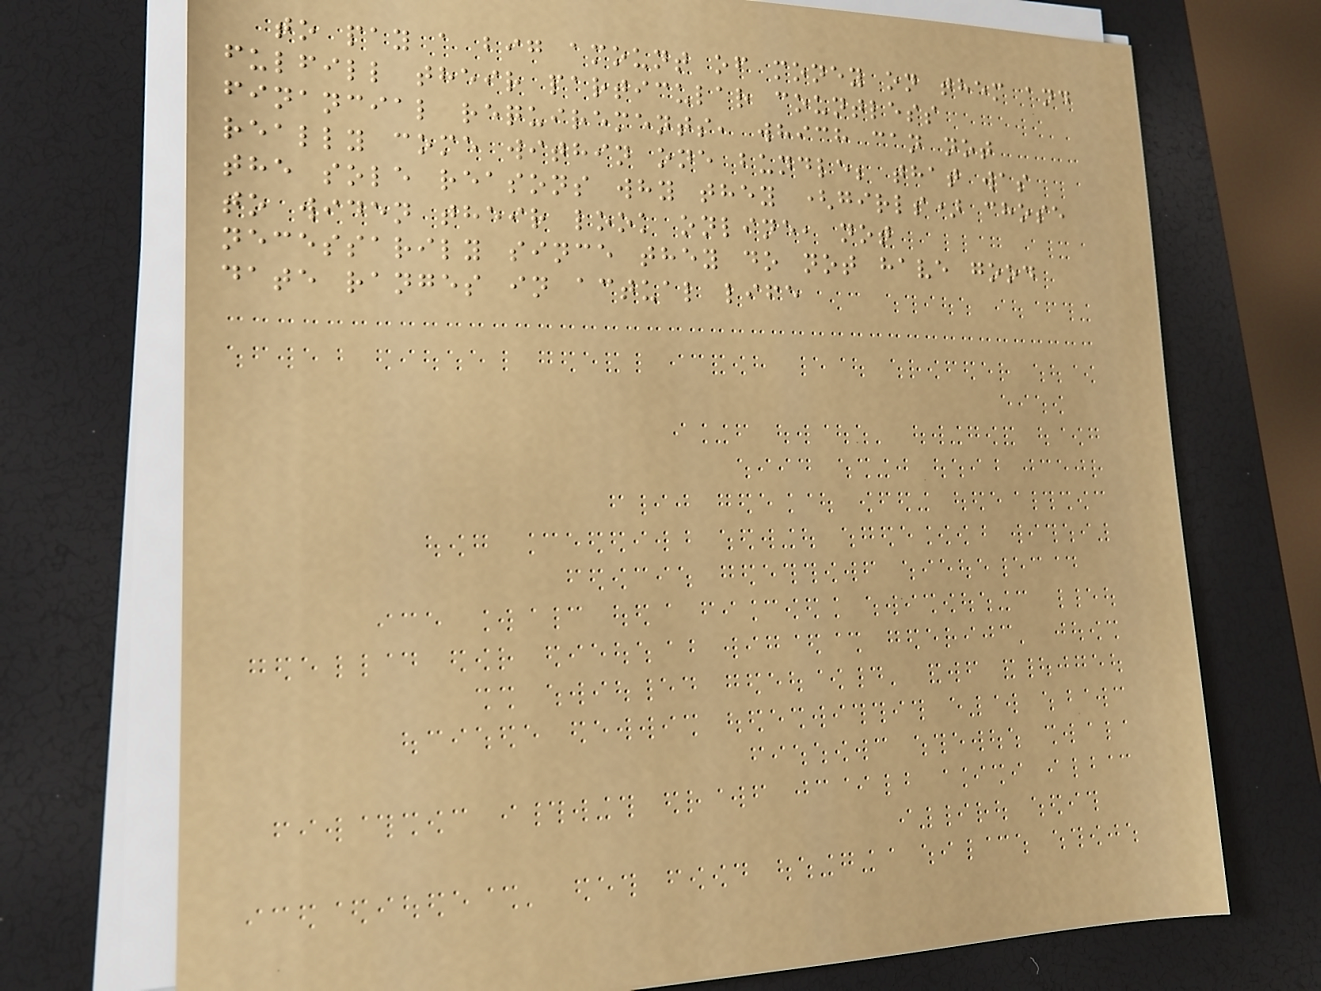to pay a big amount of money on them and
fulfill their particular countless
financial requirements, which can not
really come within one bundle; that was
the sole reasons why they (girls) chose
to widen their look online, not
necessarily since they do not have good
date ranges in actual life
